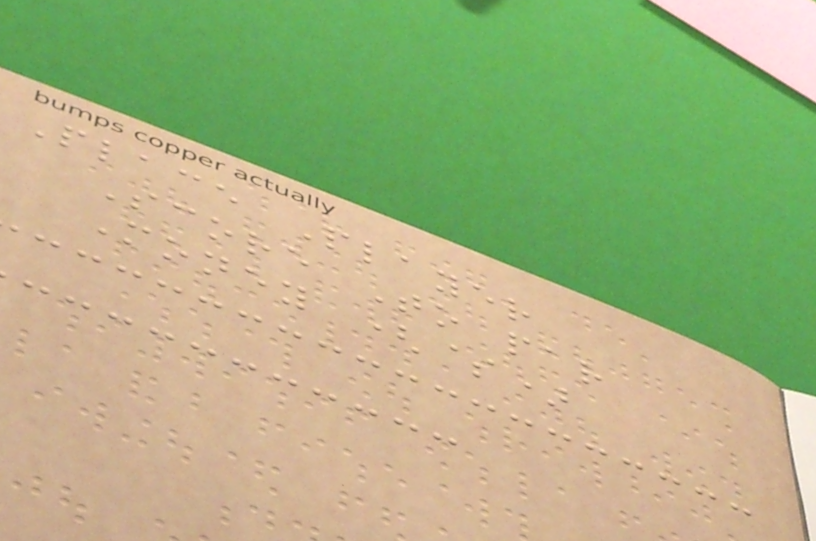Place Player
Score To par
Money ($)
